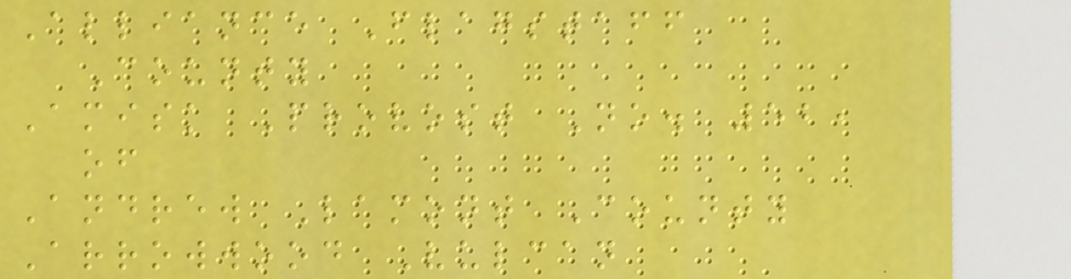Alliance Flagstaff
County
Amisk Provost No. 52,
of
Andrew Lamont County
Arrowwood Vulcan
